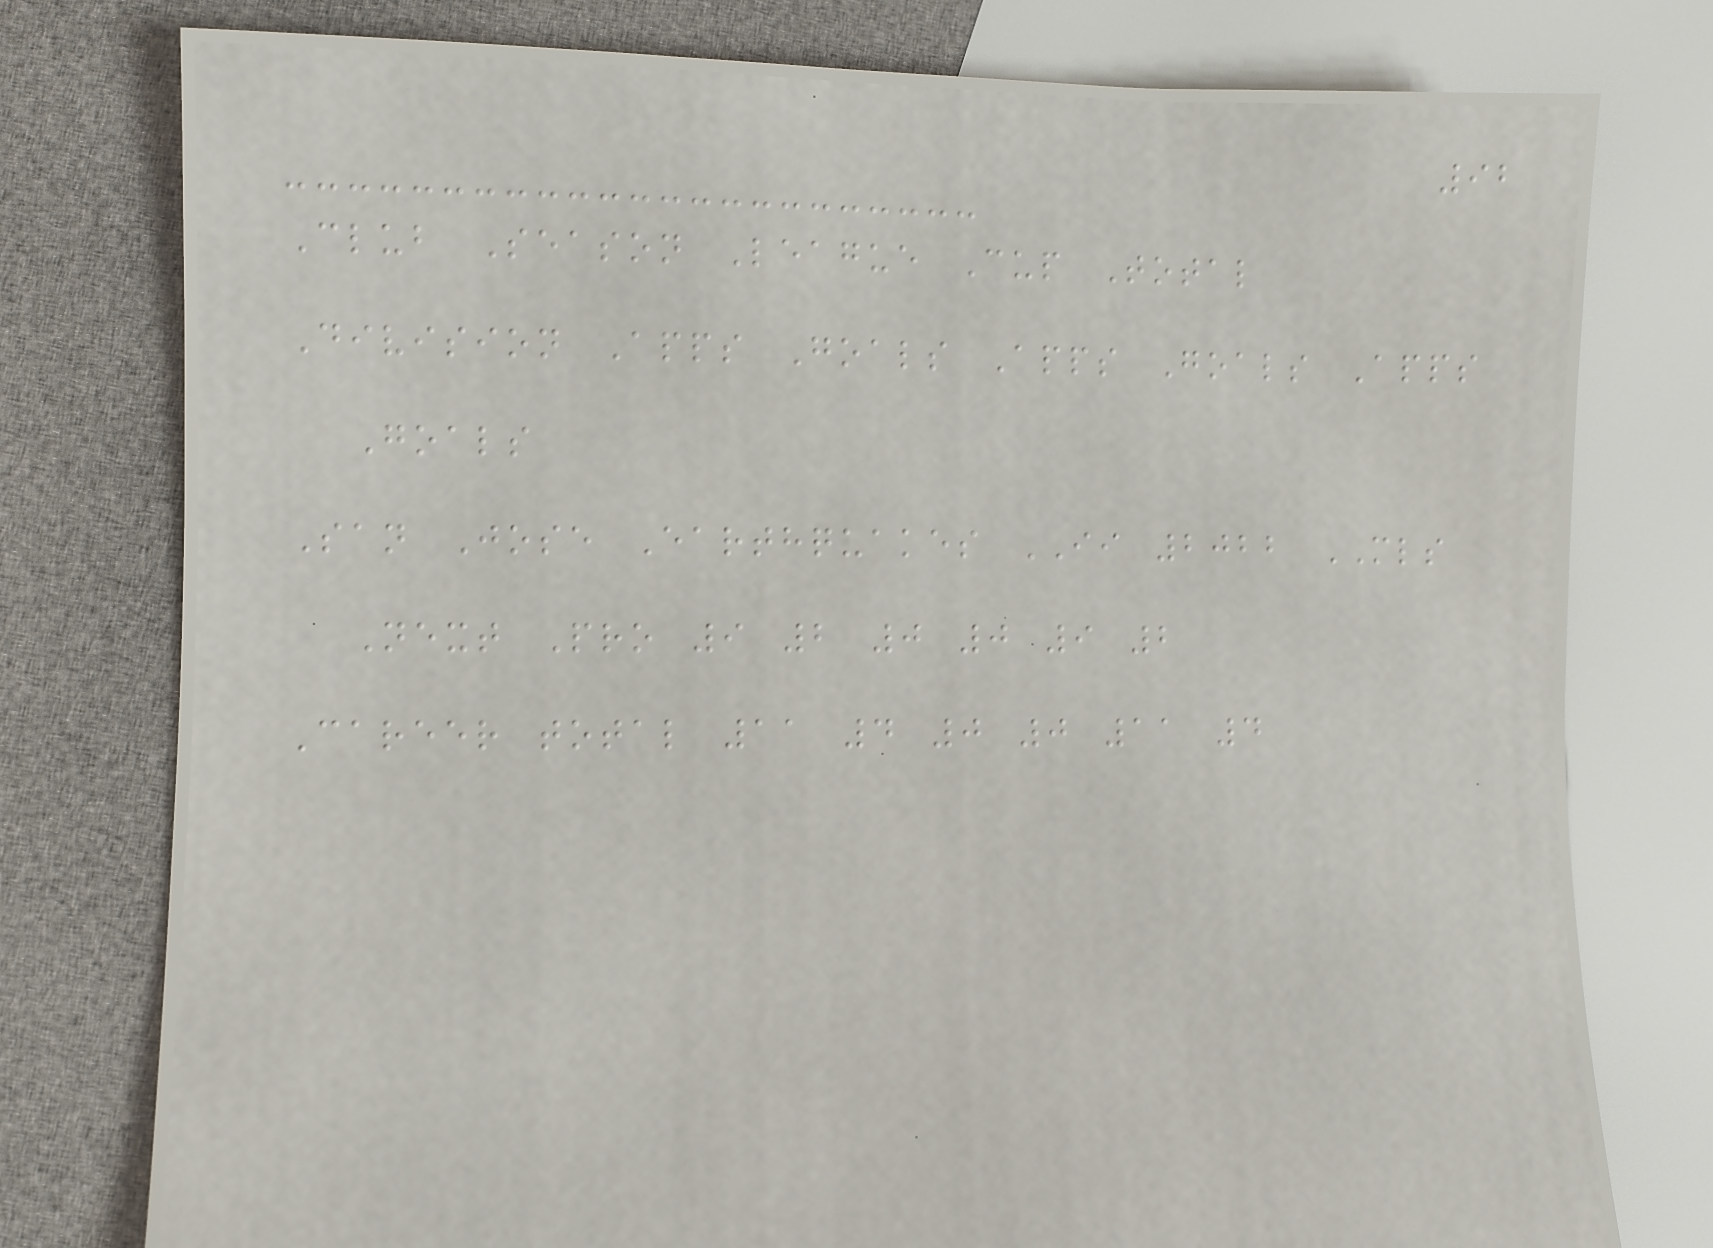92
Club Season League Cup Total
Division Apps Goals Apps Goals Apps
Goals
San Jose Earthquakes II 2022 MLS
Next Pro 9 2 0 0 9 2
Career total 11 4 0 0 11 4
